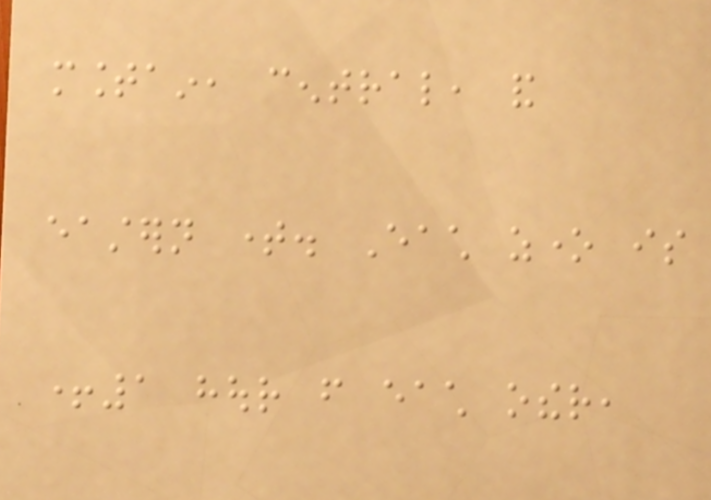mountain, central, and
eastern time. Each zone is
+1 hour from each other,
